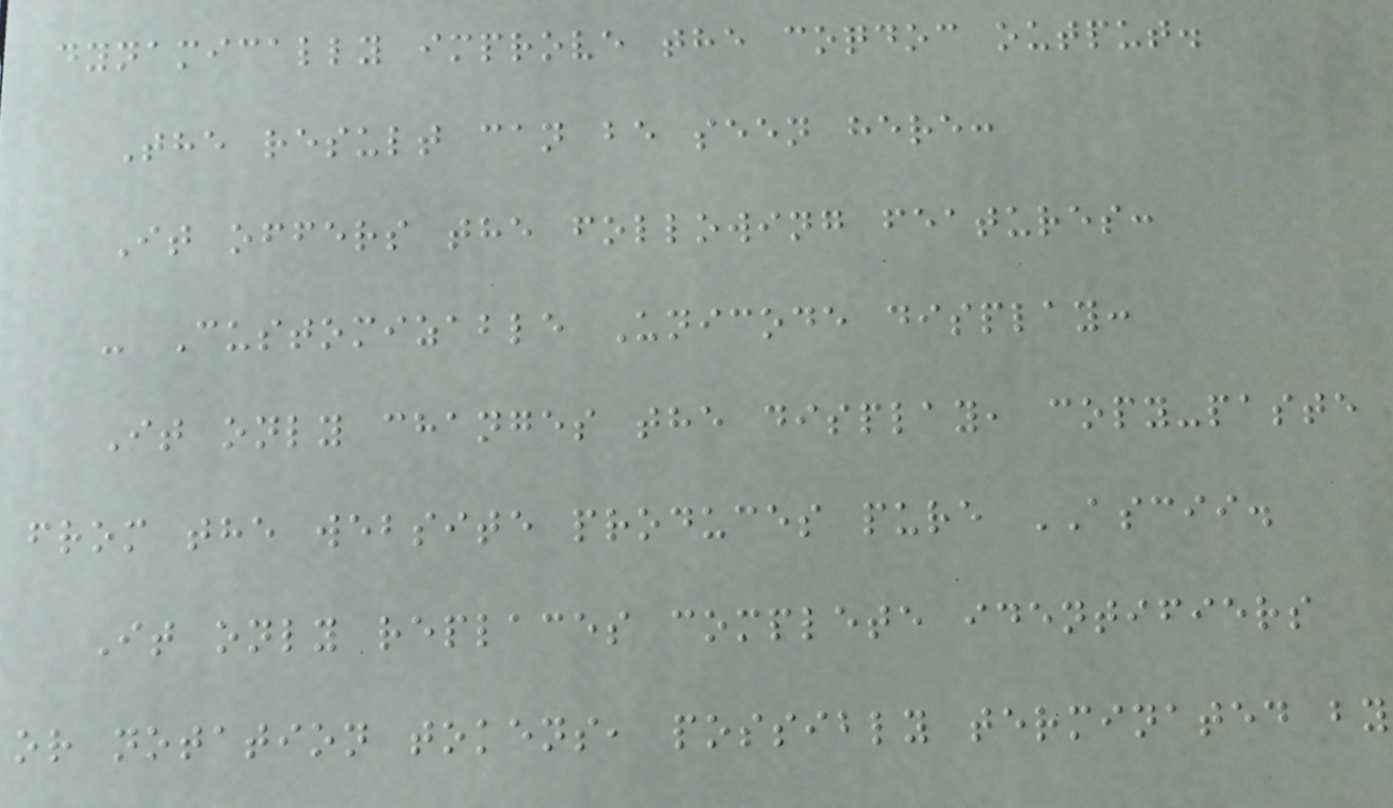dynamically improve the coqdoc output.
The result can be seen here:
It offers the following features:
- Customizable Unicode display:
It only changes the display, copy-paste
from the website produces pure ASCII.
It only replaces complete identifiers
or notation tokens, possibly terminated by
